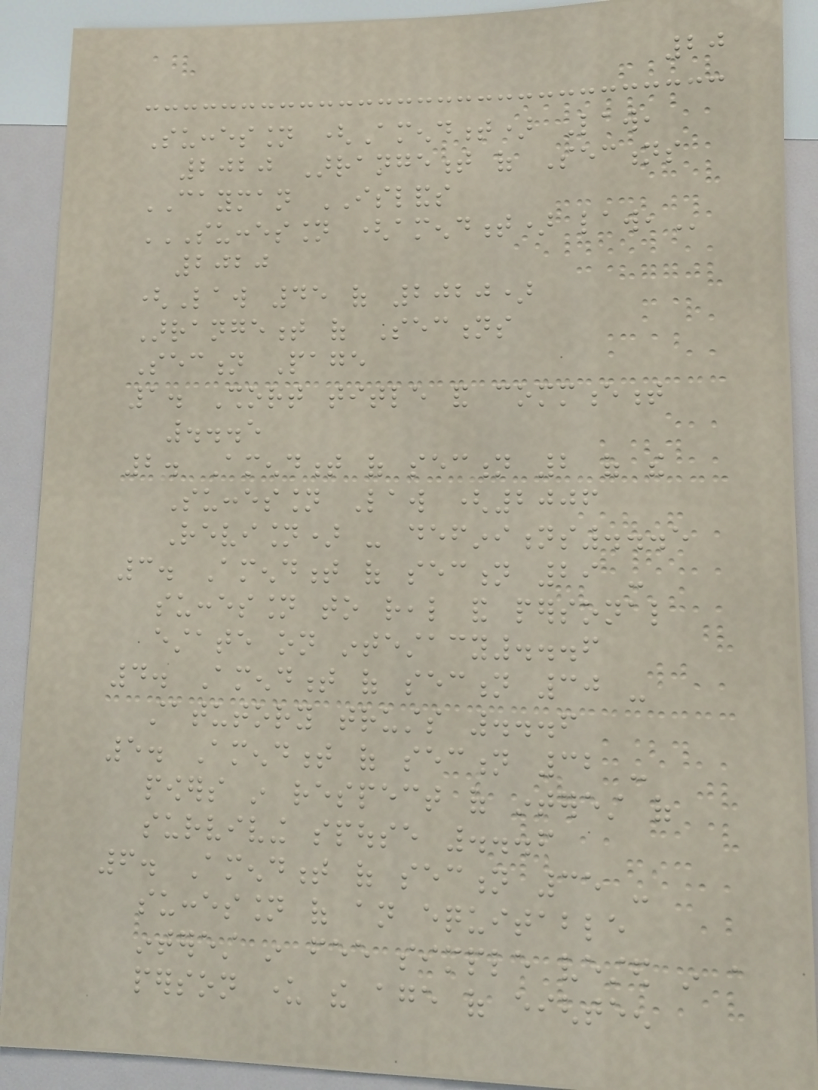20
Succession (Amendment) Law,
2020 Arrangement of Sections
CAYMAN ISLANDS
SUCCESSION (AMENDMENT) LAW,
2020
(Law 45 of 2020)
Arrangement of Sections
Section Page
1. Short title and commencement
...5
2. Amendment of section 2 of the
Succession Law (2006
Revision) - definitions...5
3. Amendment of section 29 -
succession to real and personal
estate on intestacy...6
4. Amendment of section 30 -
statutory trusts ...6
5. Amendment of section 32 -
powers in respect of interest of
surviving spouse ...6
6. Amendment of section 35 -
succession of an equitable
interest in fee simple vested in a
person under the age of eighteen
